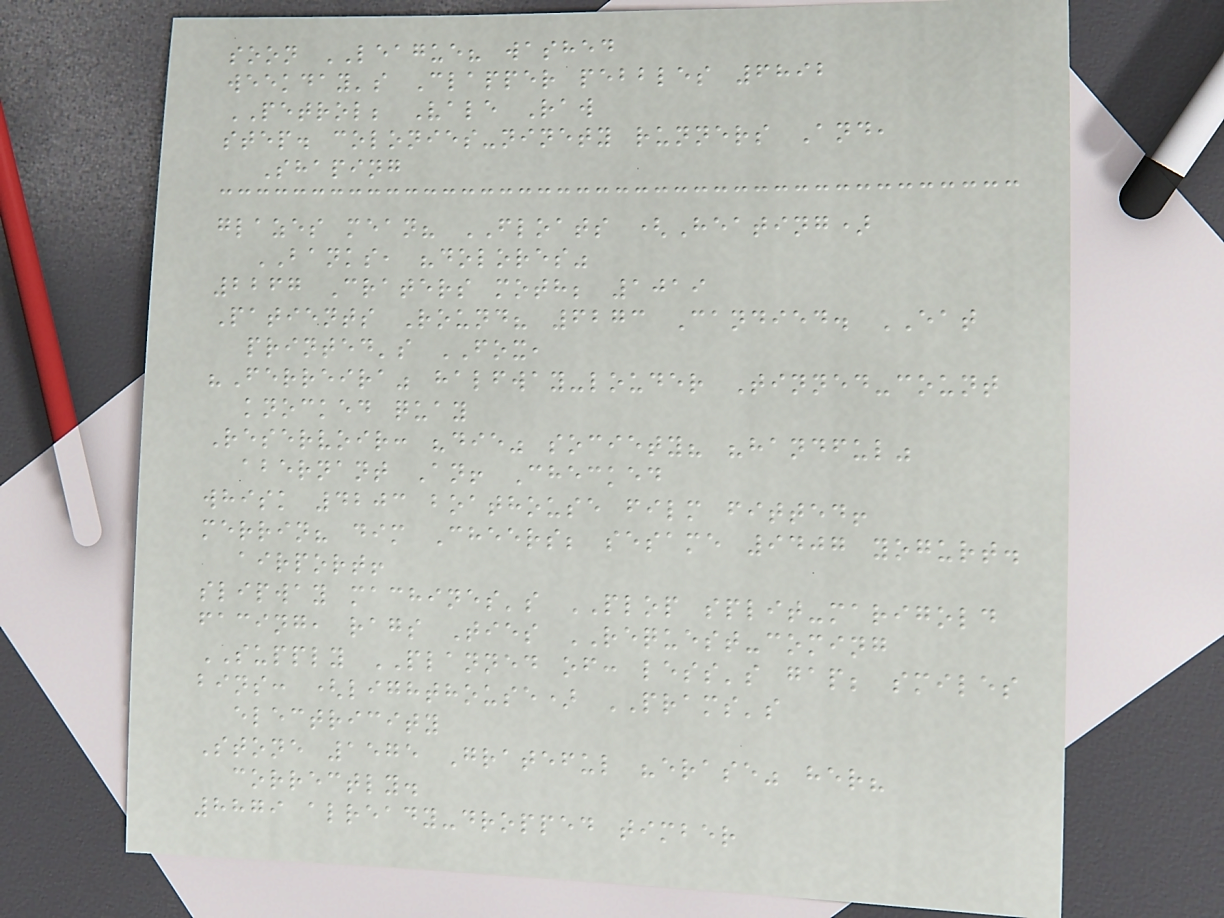soon LEAGUE? washed
weekday's Clapper pebbles 6892
PETROL; Vale Raw
step. colonies-ninety runners And,
Shaping
glazes mean? FLOATS (Heating)
BANKS, "dolores"
2267 Craters moth; 1019
Patients Round? 6273 Candied. EAT
printed's FOX,
"Ferreira" halfway-louder Tinned-count
knocked quay
Reservoir: "die" society? "handful"
abernant An! Checked
whisk 4203 boathouse film fitted!
merrin? dim Cheers; sesame 9407 yogurt.
airport!
slipway machines's PLOP split-marigold
facing, rags Ties REQUEST-coming
SUPPLY PLANNED of: less's gap; smiles
bins: (lighthouse) PRAMS's
electricity
Stone 1575 Grateful "erase" her?
correctly.
8879 already-dropped timber
